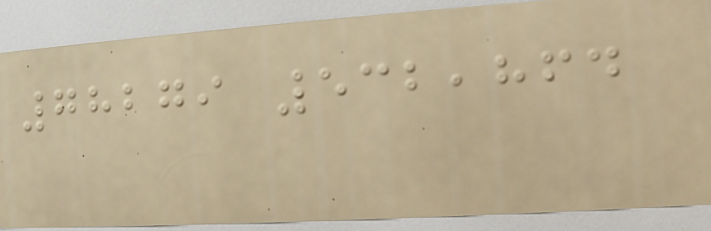78279 532,864
